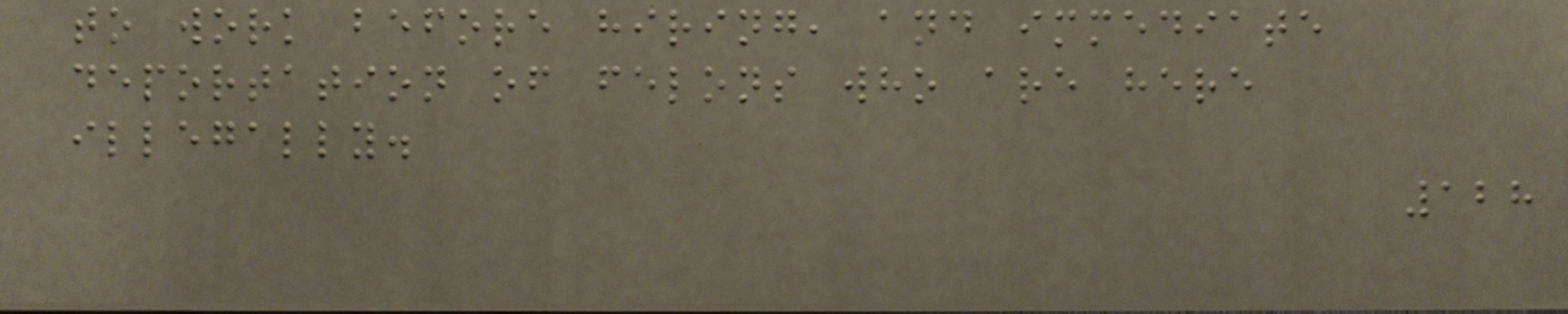to work before hiring, and immediate
deportation of felons who are here
illegally.
128
